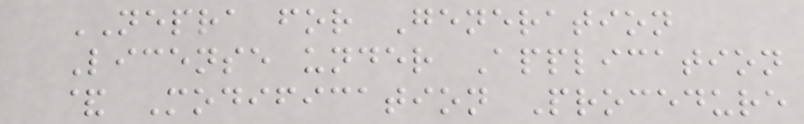NEPRA for Generation
License under Application
& Modification Procedure
